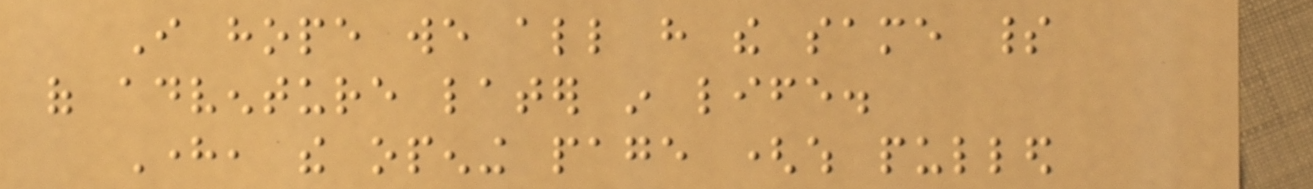I hope we all have the same spirit
of adventure later in life.
Here, the opening page (which pulled
